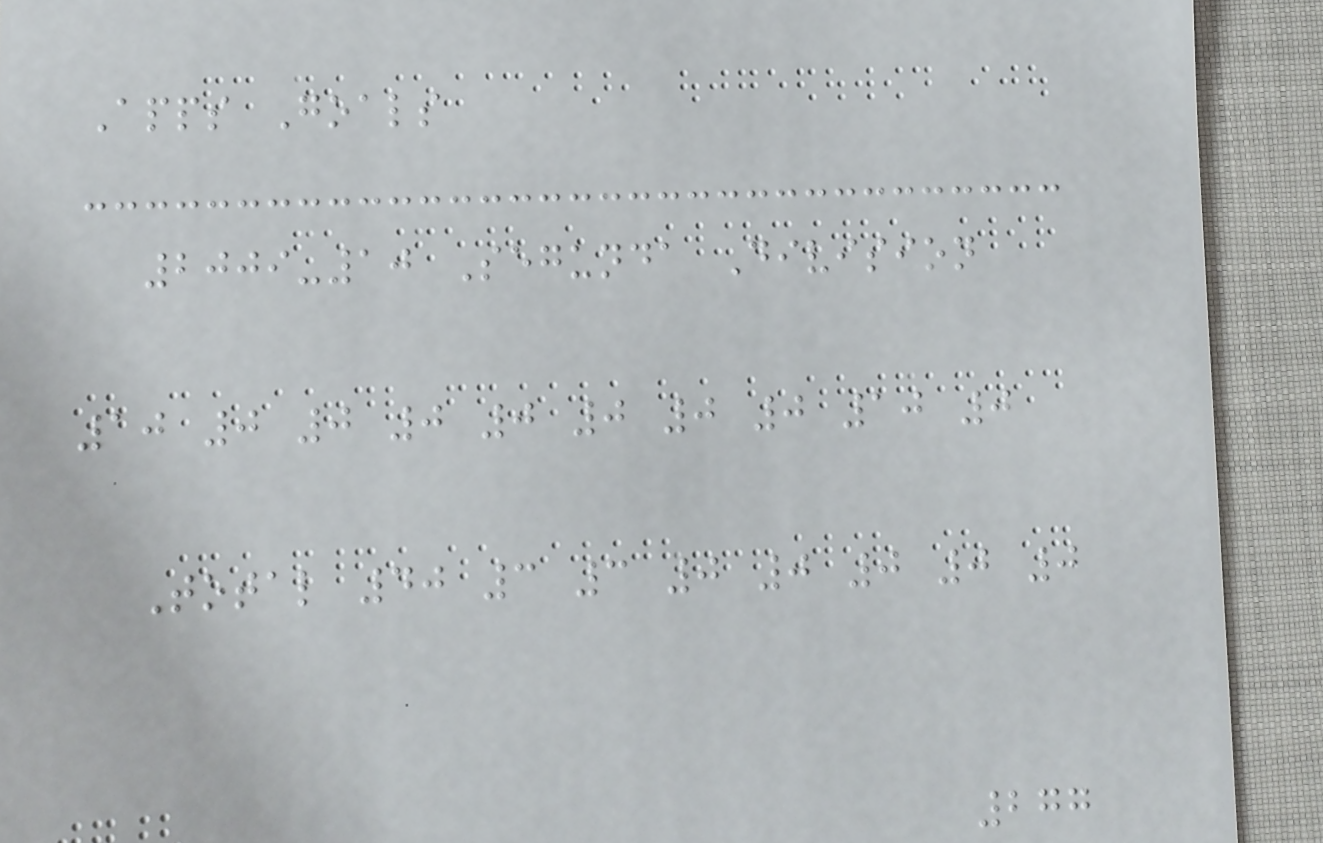Apps Goals
2009-10 Segunda Division
10 0 0 0 0 0 0 0 10 0
Total 40 3 3 0 0 0 0 0
277
